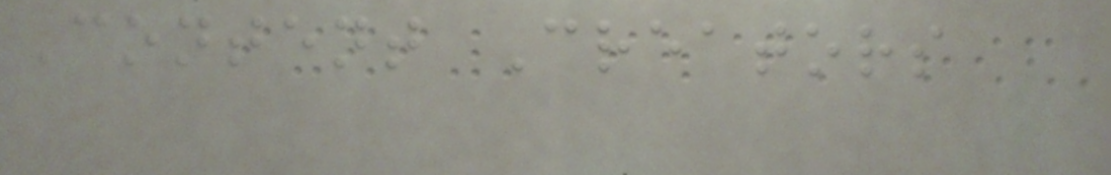Content Creators
